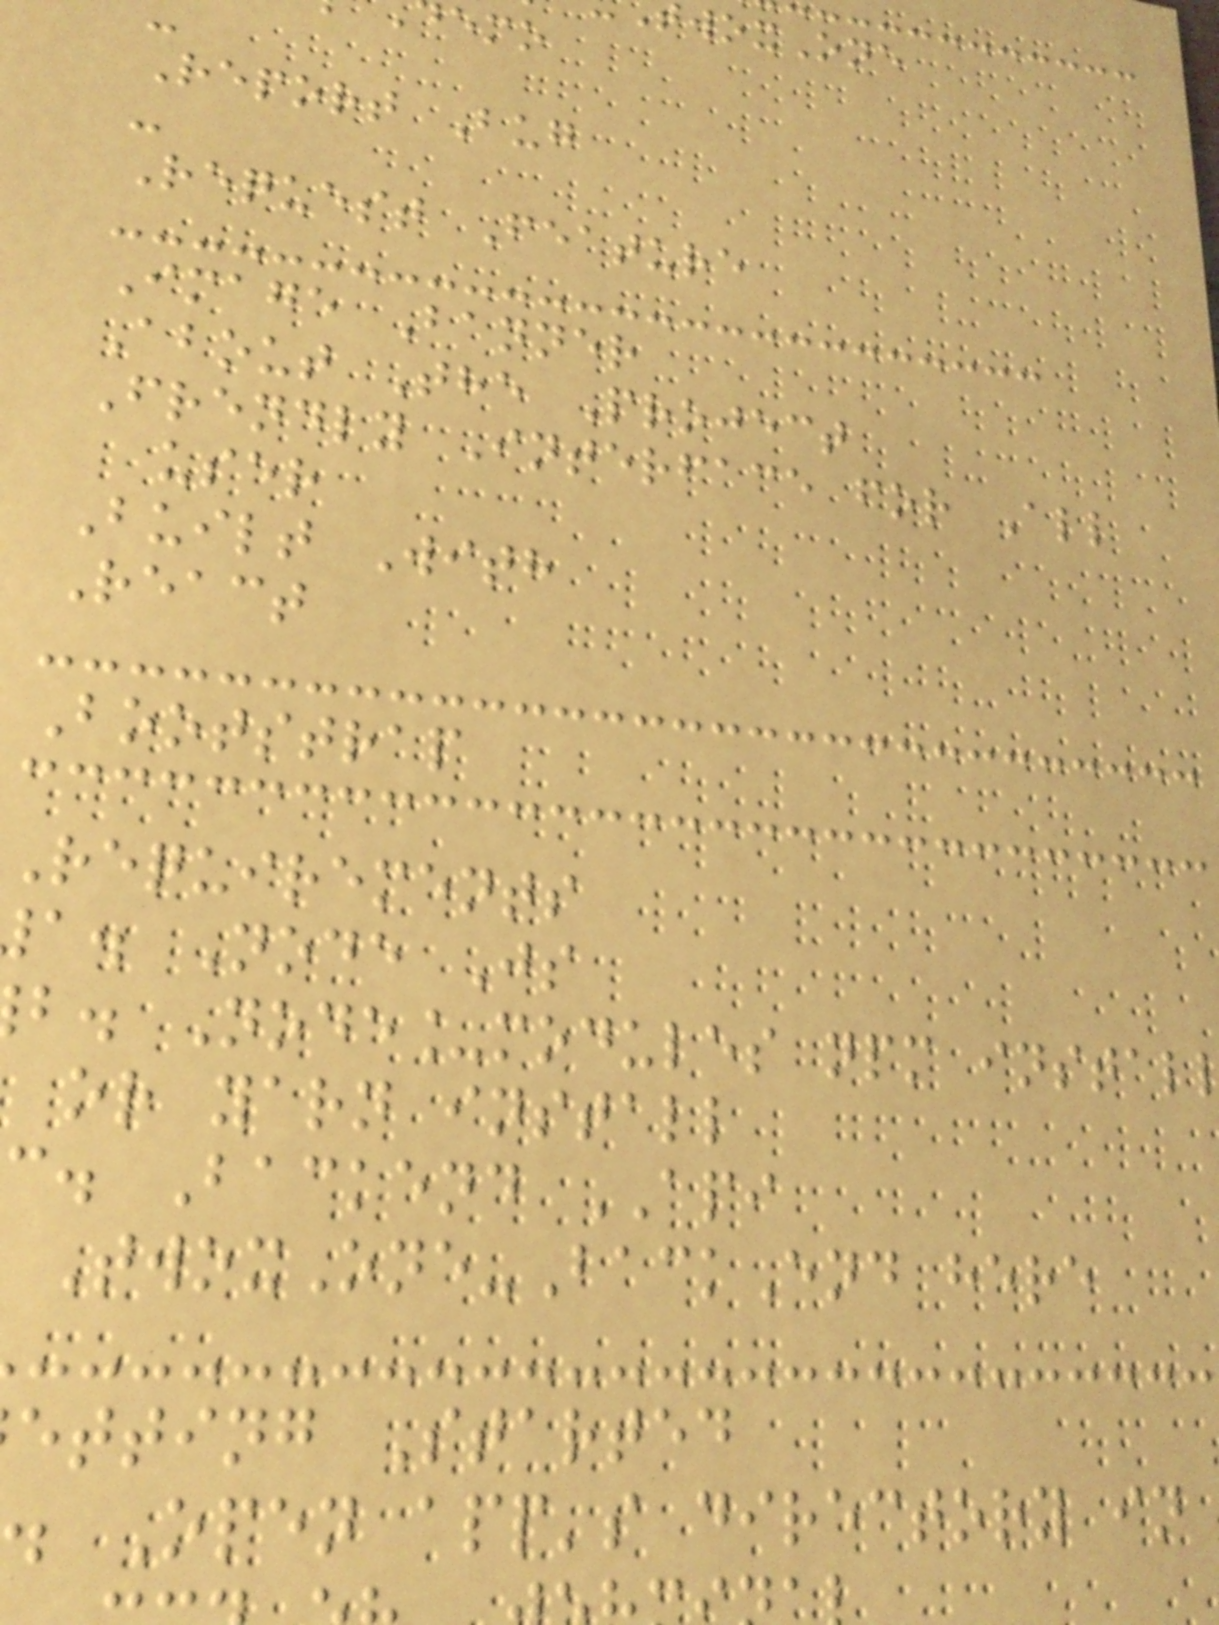woxOne
Report Bug
-
Request Feature
Image Banner
About The Project
Frendly Interface for All
user
Built With
React
Bootstrap
Requirements
a. Node Js
b. Node_modules npm instal
or yarn install
c. Backend API
TwoxOne-BackEnd here
etting Started
. Open app's directory in
